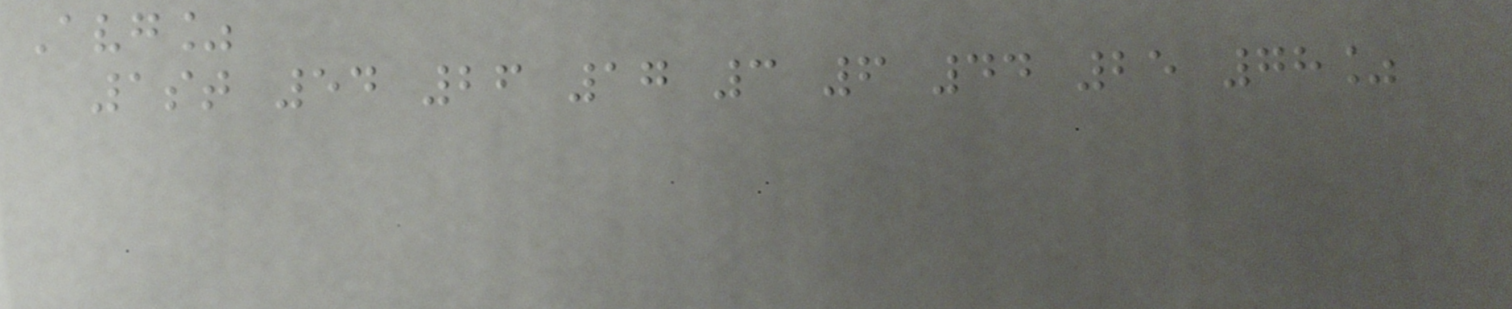Avg%
1st 54 26 17 3 6 44 25 78%
